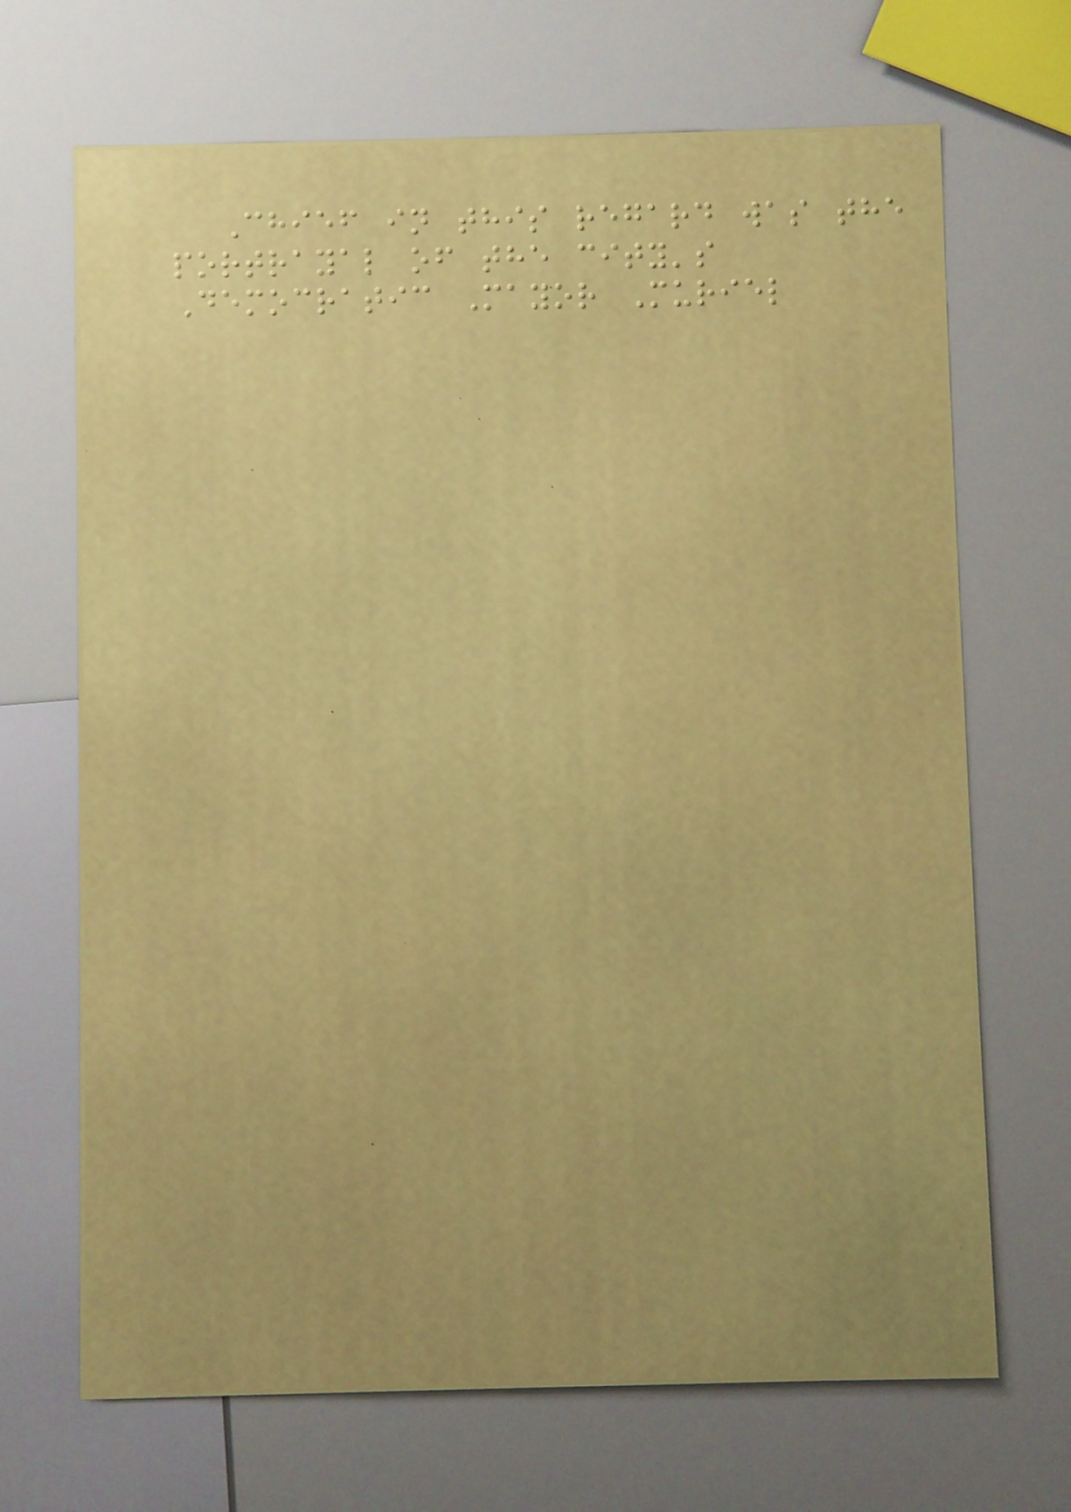Chief in this regard was the
portrayal of the city's
Democratic Mayor Muriel
